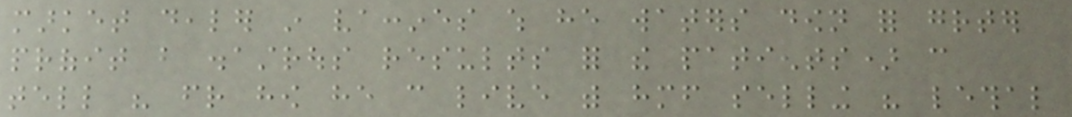market dealer in vaccines which he waters down for greater
profit but disastrous results for the patients) can
tell his friend how he can live with himself selling his lethal
